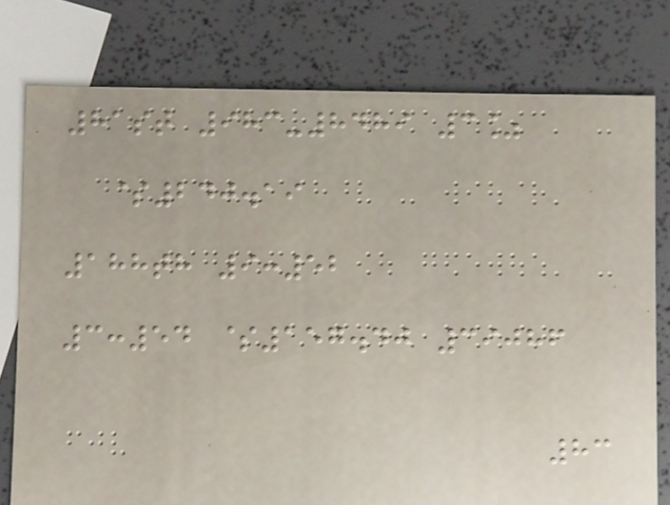81st 983-8489 3%
$240.19
188th 9:52
3:54 $157.40 39086
83
